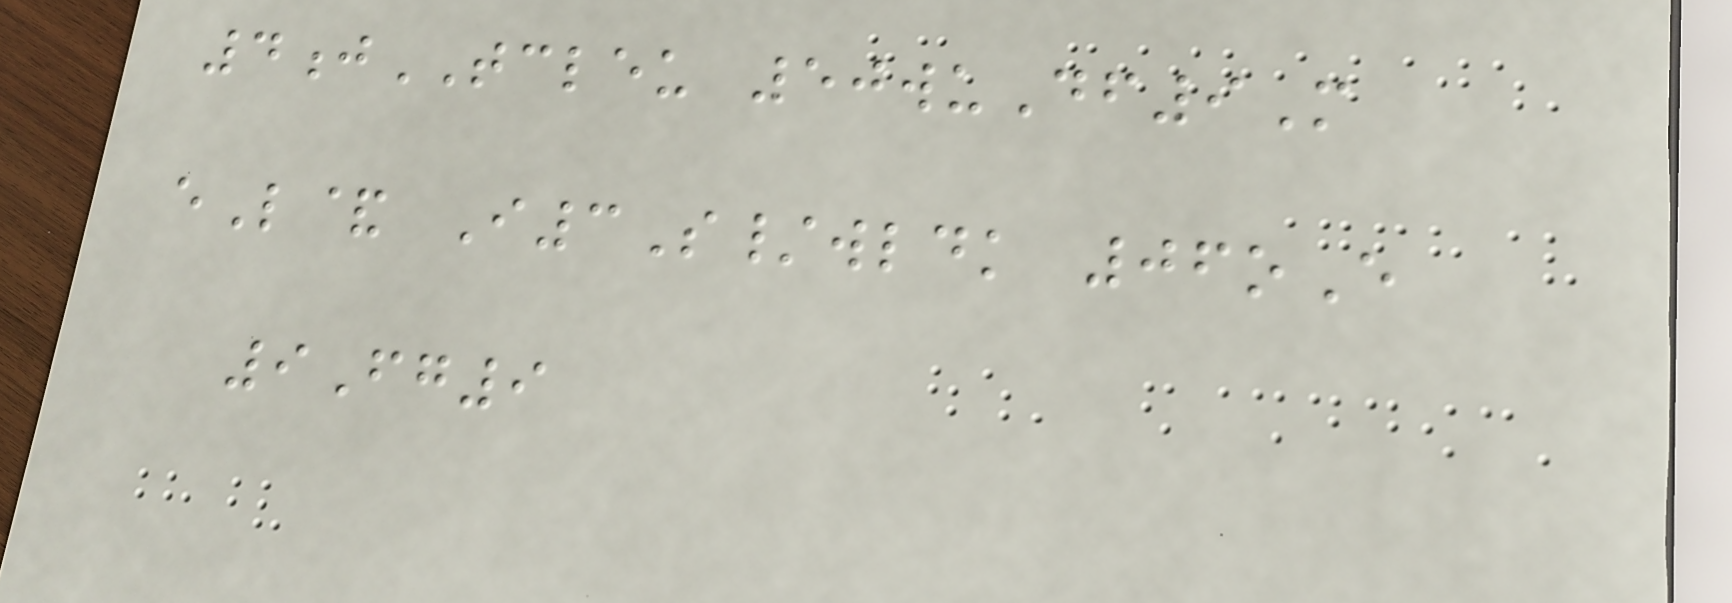4jTCLEU 50wuDf9M
eL& I3S/wldk 06oE
9Fg9
